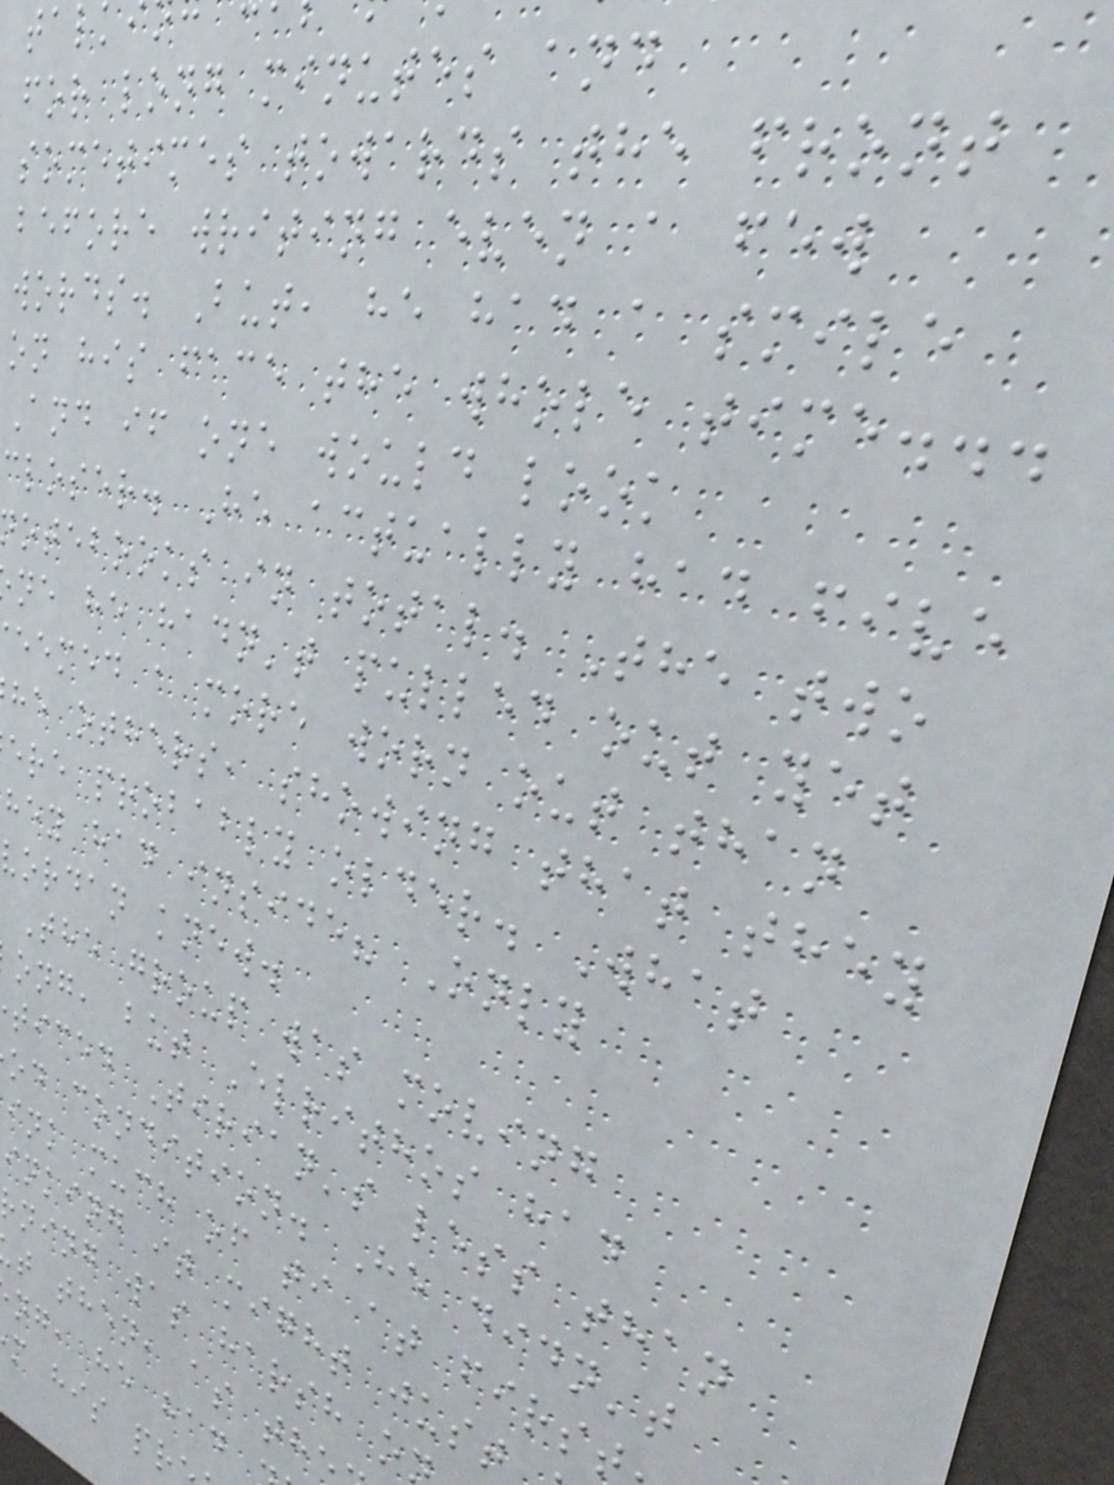for long minutes and
sometimes towards the front
before writing even a few
words. But, he had a smile
on his face the whole time...
And if one would look
closer. He actually had five
otebooks in total. The two
ne he hadn't pulled out yet
eemed a more worn out than
he others, showing that they
ere probably older. What
hey had inside? Only
vordan knew.
The group was moving
ong, but Elrithos had
ticed Tirian's less than
od condition. He didn't
ink much of ti at first
inking it might just
ning was harsh o
t then, as th
ng, he had
m his pr
